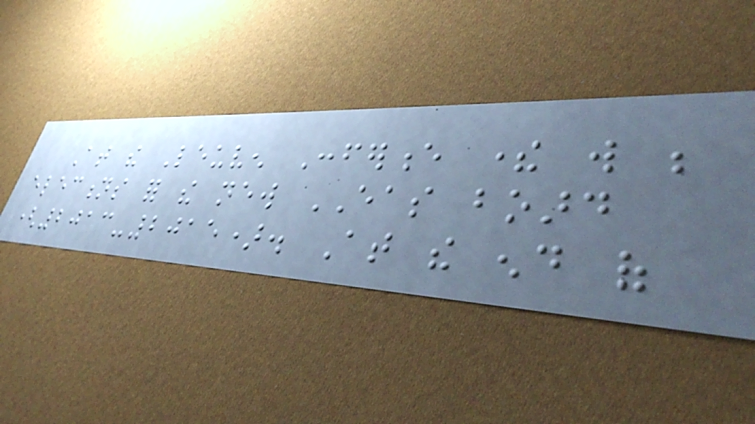At the Leuven Conference there will be
elections for the new EAS board
(2013-2015). At the end of
